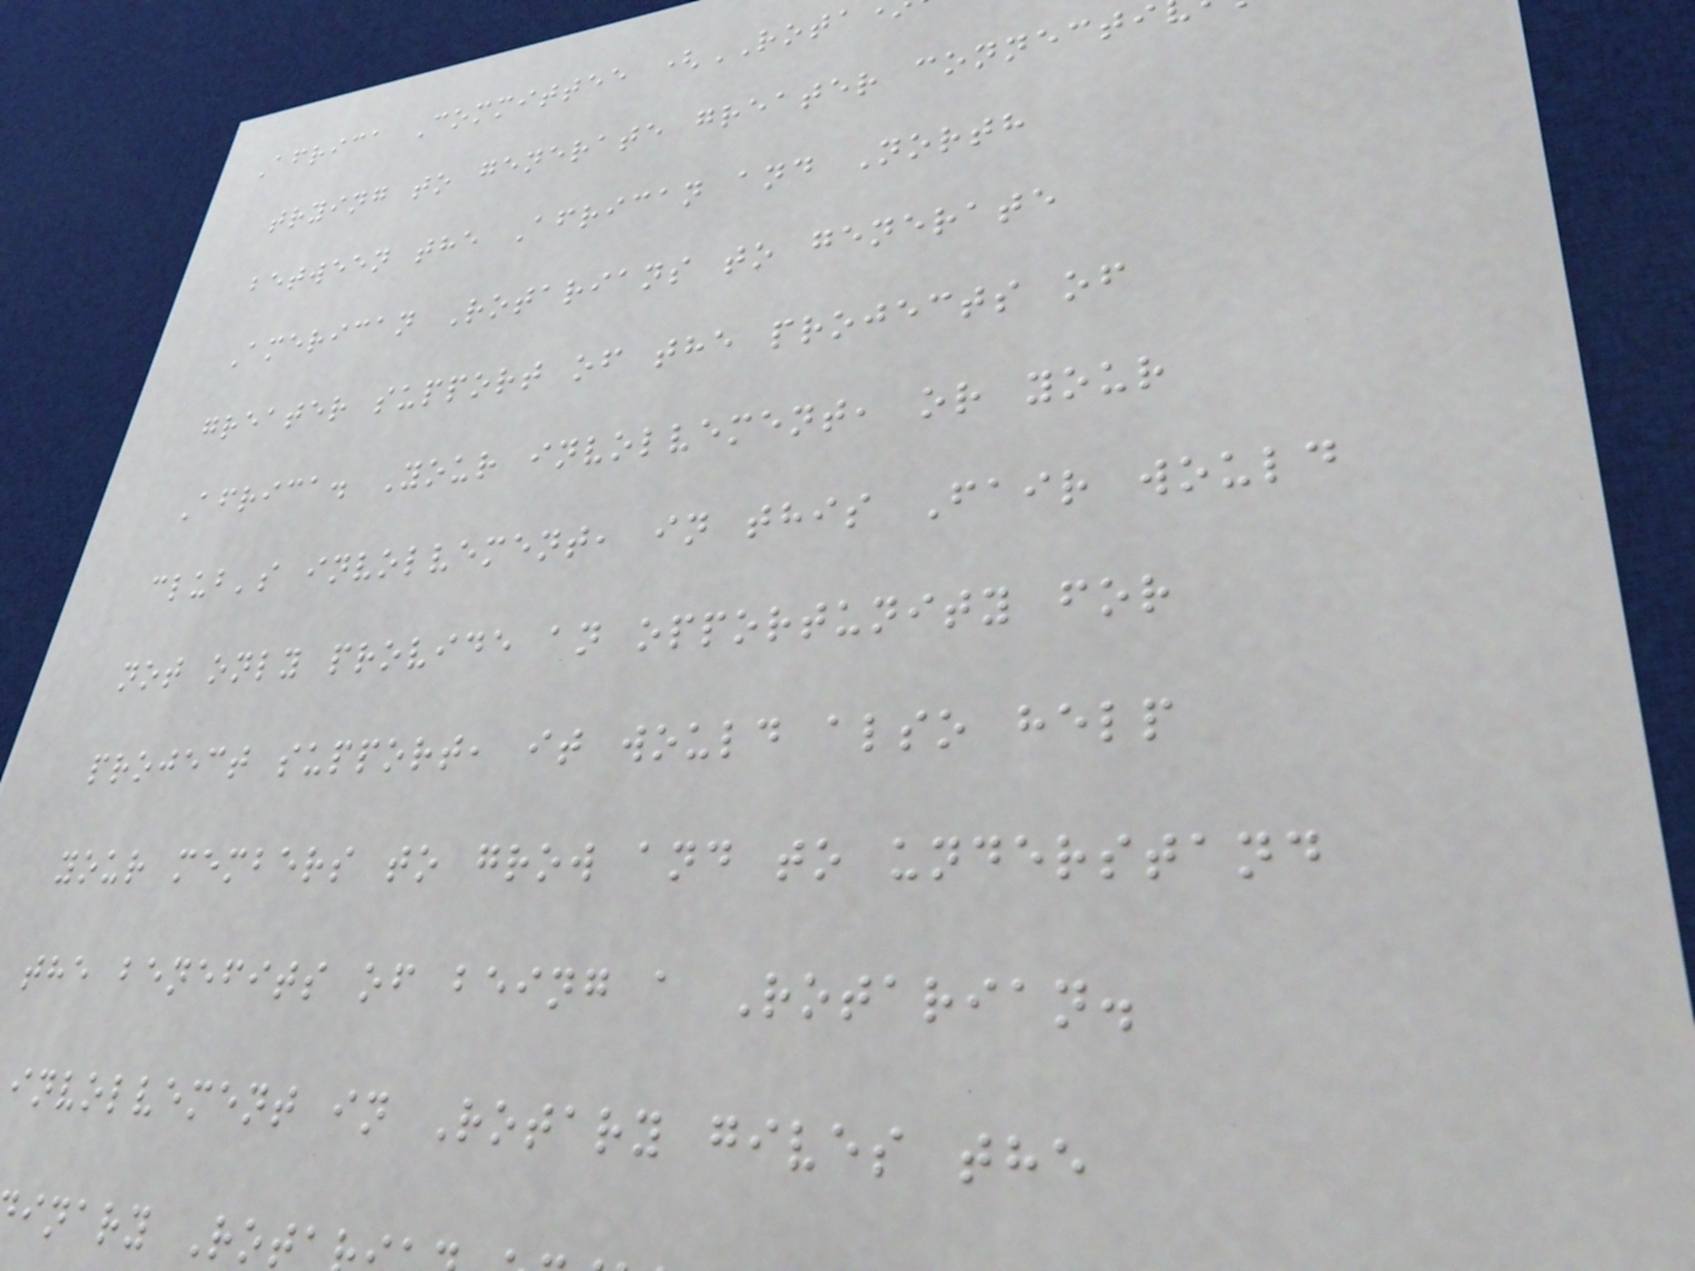Africa Committee (ROTA
trying to generate greater connecti
between the African and North
American Rotarians to generate
greater support of the projects of
Africa. Your involvement, or your
club's involvement, in this Fair would
not only provide an opportunity for
project support, it would also help
your members to grow and to understand
the benefits of being a Rotarian.
involvement in Rotary gives the
inary Rot
